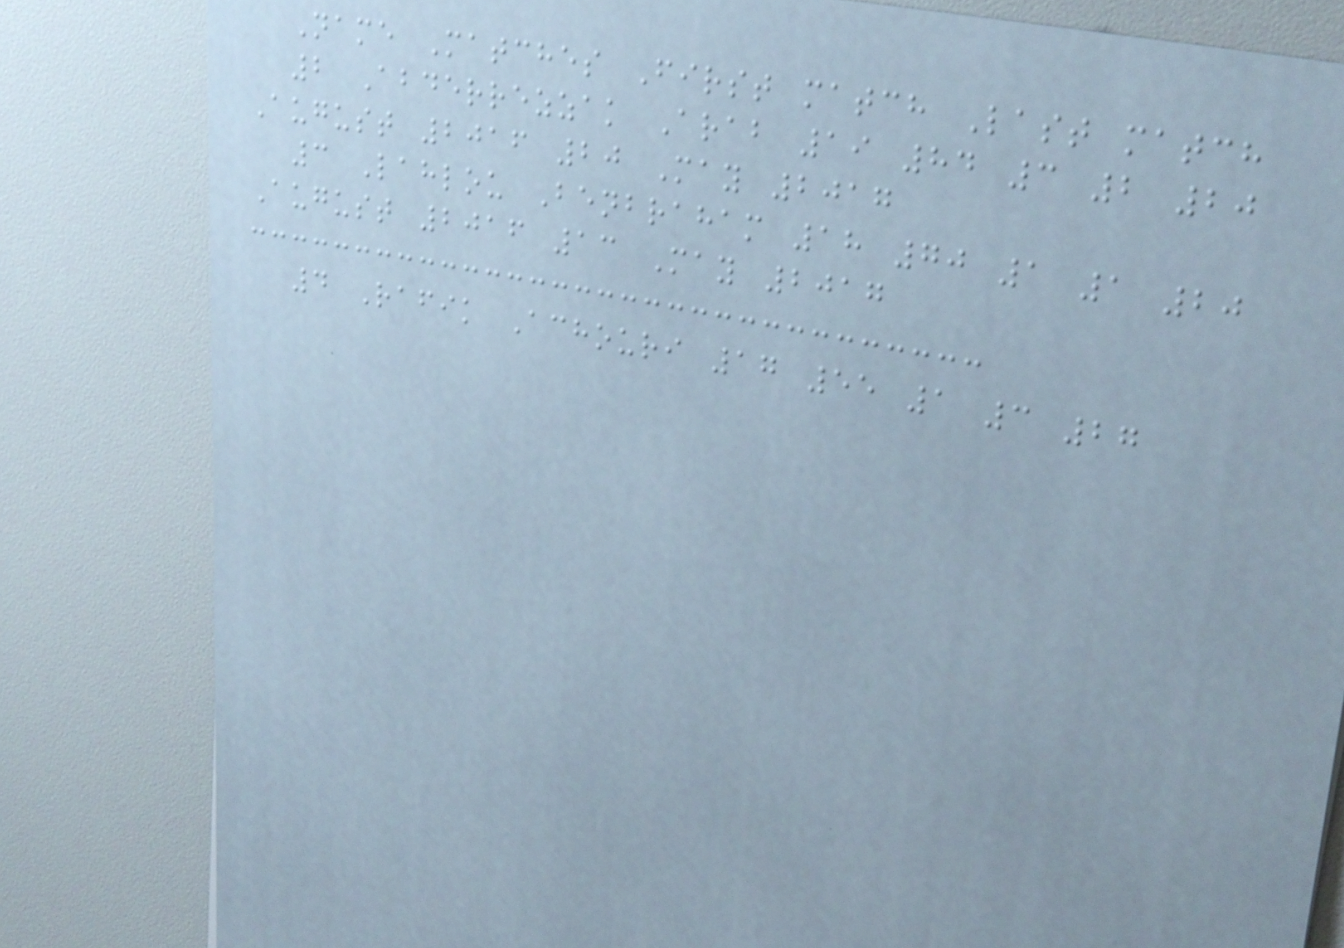Name Matches First match Last match
2 Abderrezzak Arab 19 84 3 2 20
August 2016 20 May 2017
3 Lahlou Benbraham 18 70 1 1 20
August 2016 13 May 2017
4 Rafik Achouri 17 55 1 3 27
